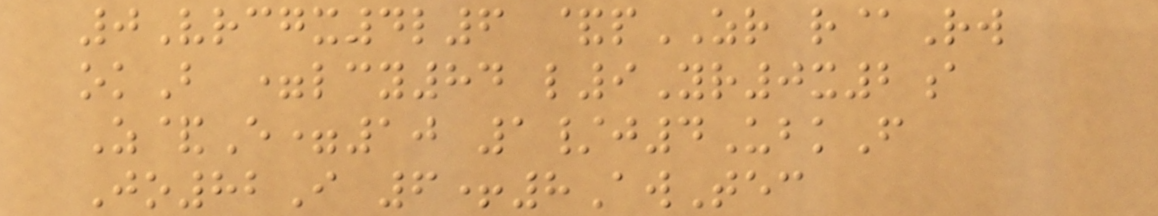0Vrcgx4l6 &pZR r@Rw
okB =lcy84 l9Yr0x2a
Z&E=10 1/j4UbkF
Jo82I 6+8AwTec
